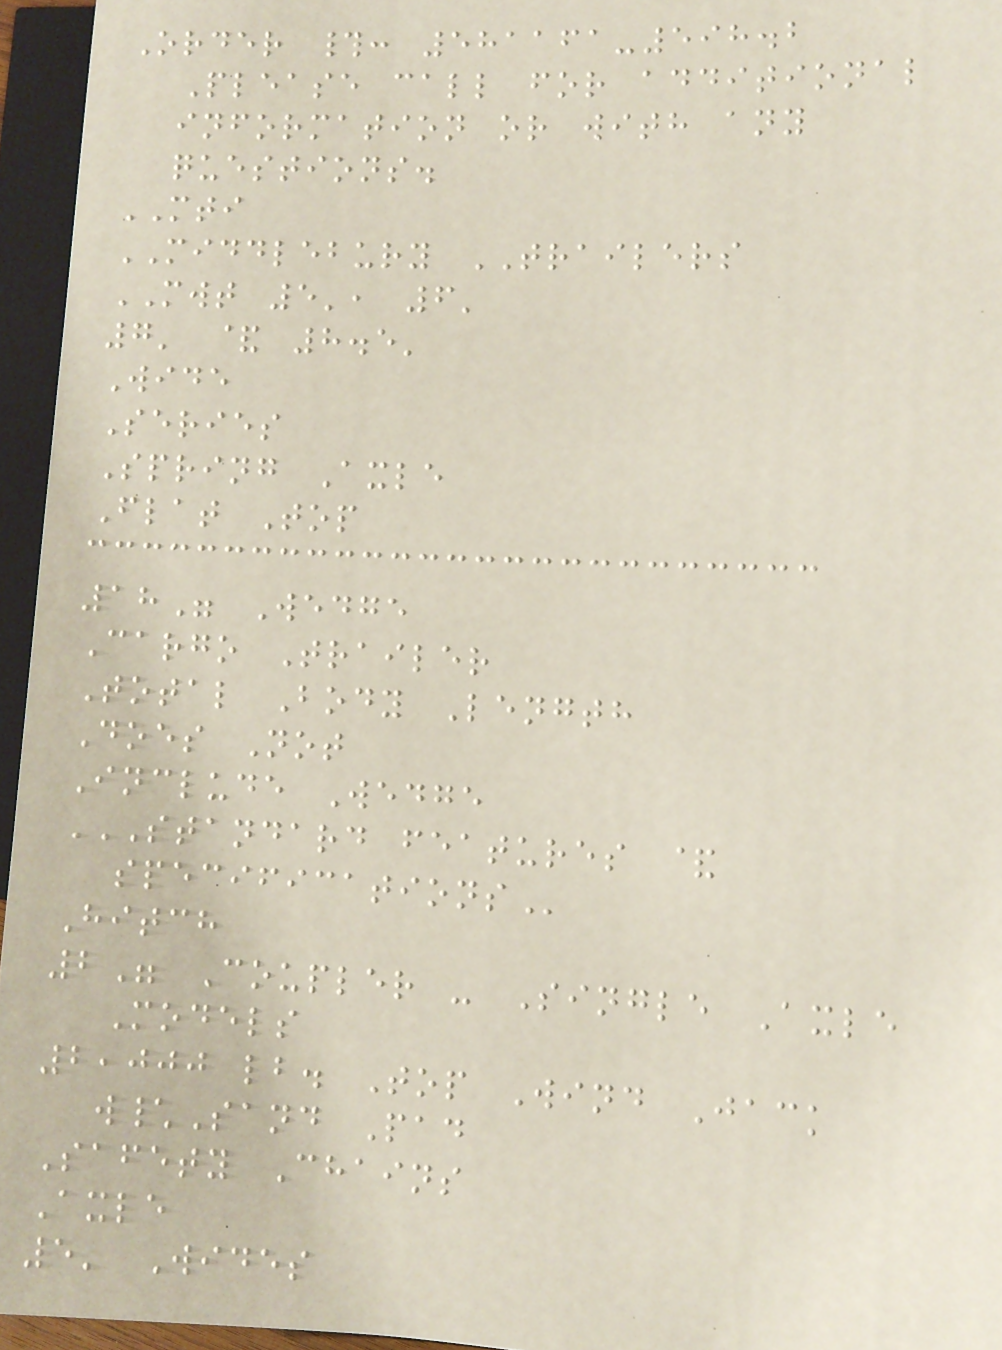Order #: 581161-598.2
Please call for additional
information or with any
questions.
MTI
MIDDLEBURY TRAILERS
MWT 5', 6'
7' & 8.5'
Wide
Series
Spring Axle
Flat Top
18" Wedge
Cargo Trailer
Total Body Length
Does Not
Include Wedge
STANDARD FEATURES &
SPECIFICATIONS
Hitch
2" Coupler - Single Axle
Models
2,000 lb. Top Wind Jack
w\Sand Pad
Safety Chains
Axle
5' Wides
